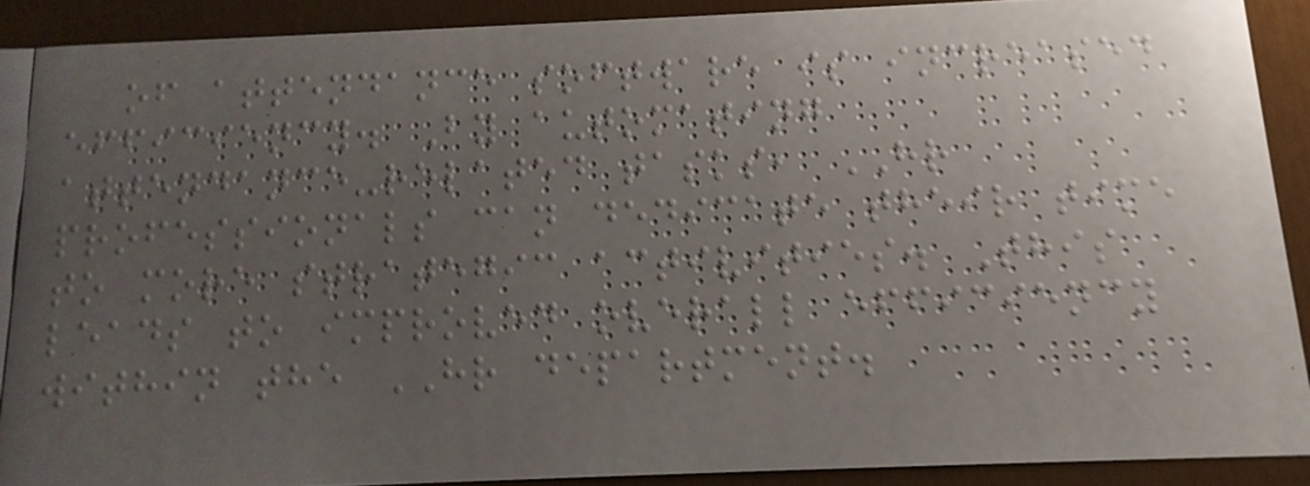of attendance software is increased
efficiency. By automating
attendance-related tasks, HR
professionals can dedicate their time
to more strategic activities. This
leads to improved overall efficiency
within the HR department.
